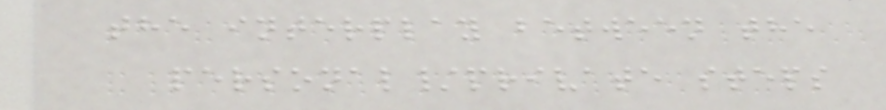the interplay between the
personal/private steps
